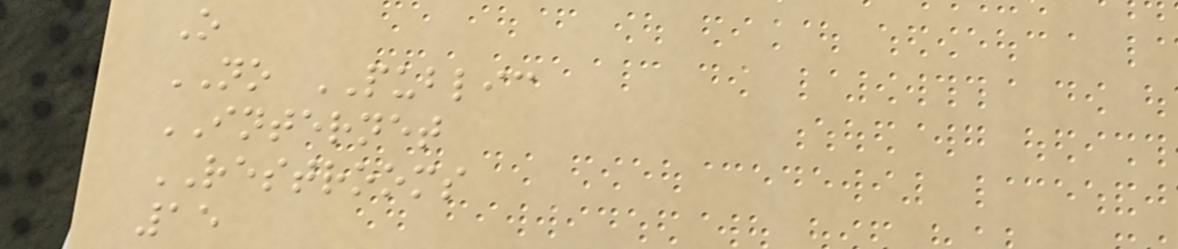O
NO PUBLIC
INTERNET
RESTROOMS
15
